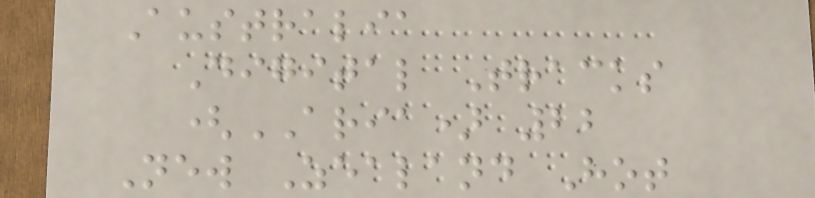Australia
Digital Tracks
(ARIA) 22
New Zealand Hot
